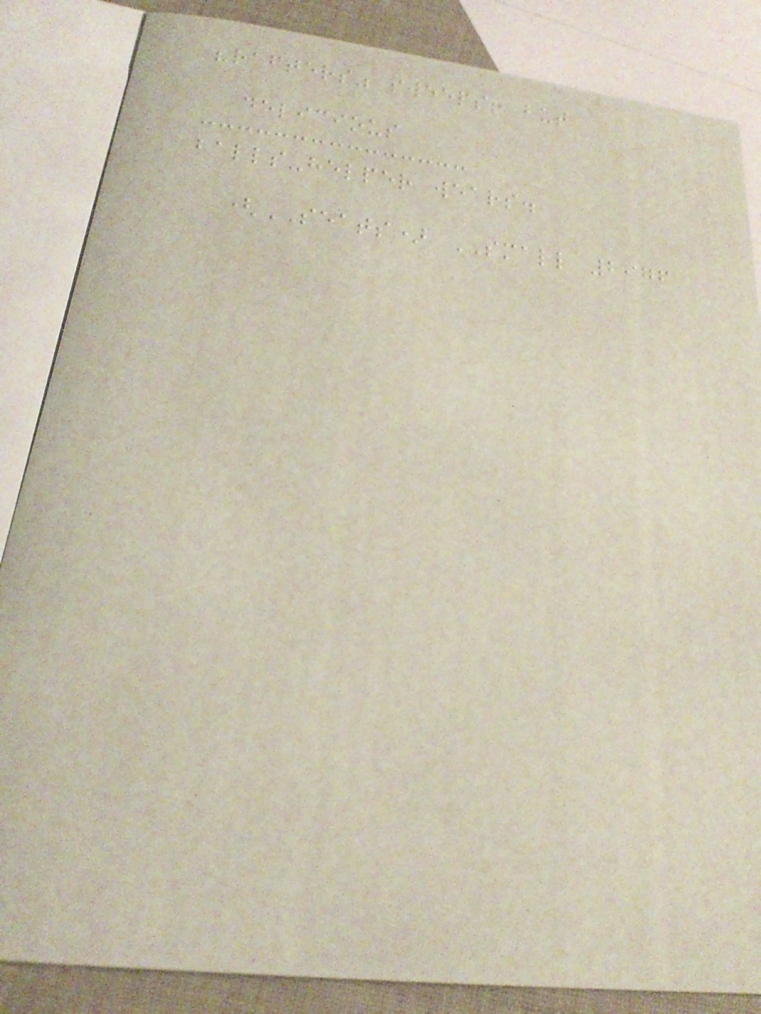"rafters" sweeps! but
delicious
balls-helper wears.
(SEATS) SMALL 2976
